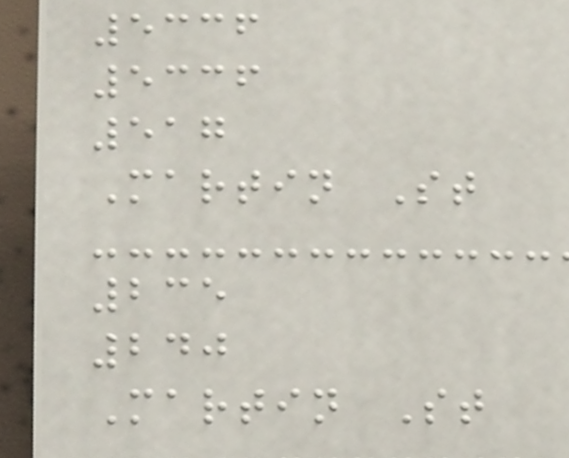5336
5336
517
Martin St
235
240
Martin St
